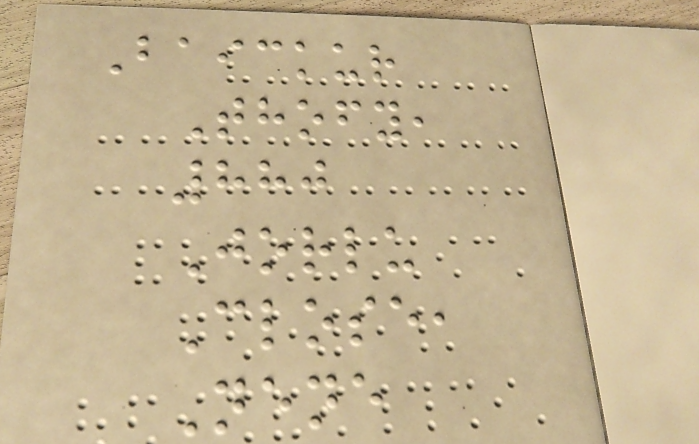Baickur
Thofy,
880
Jorlu
Close,
Nene
